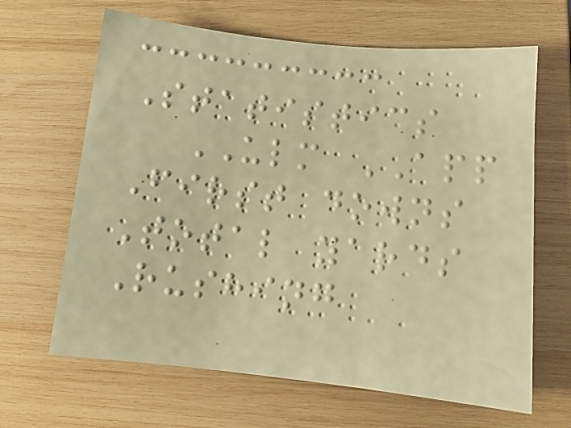Statistics
ULM APP
First downs
Total yards
Rushing
